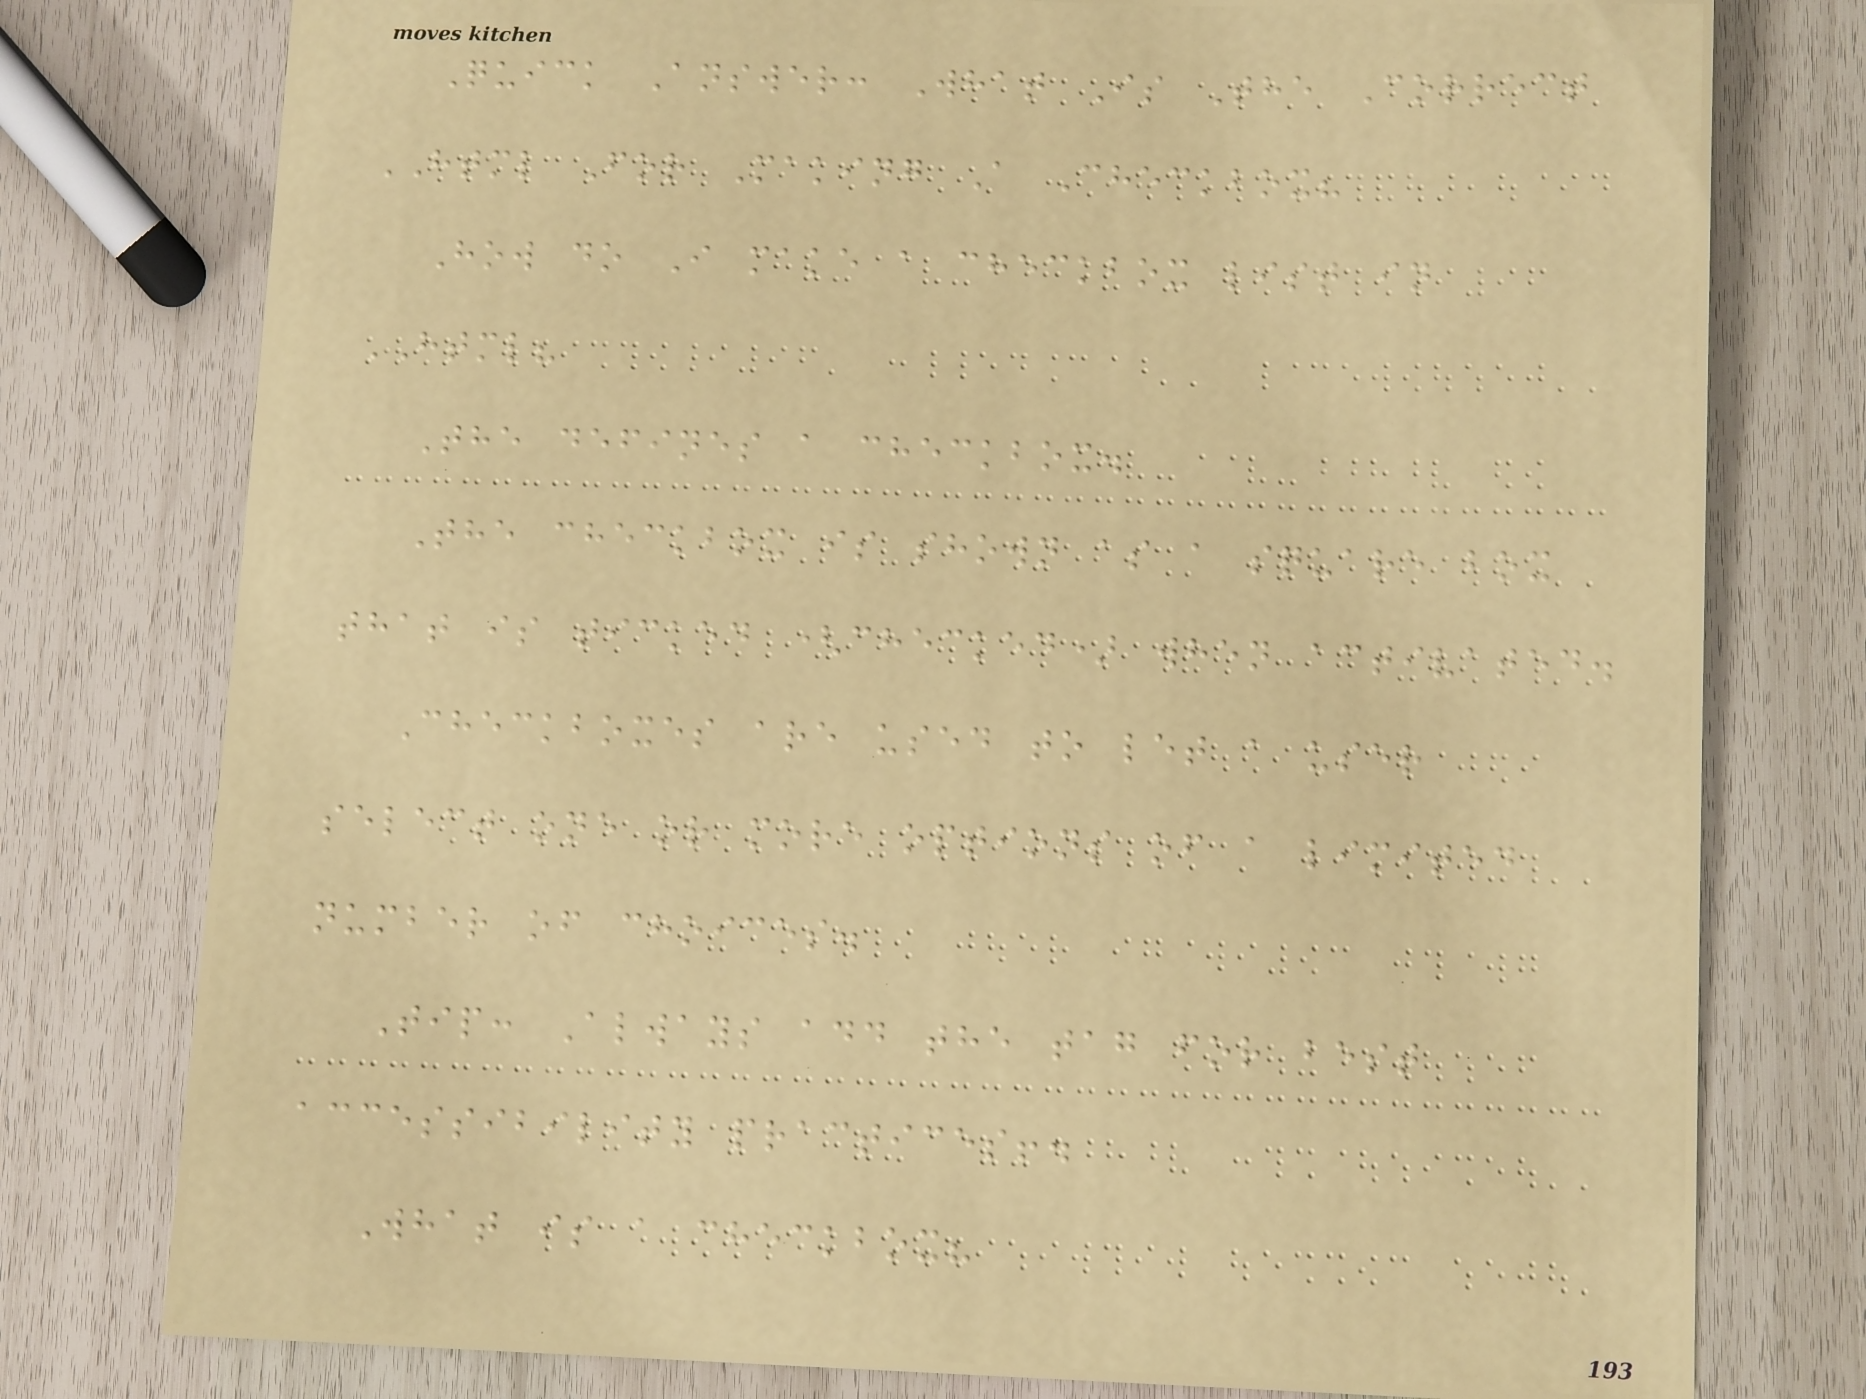Quick Answer: What Is The Correct
HTML For Making A Checkbox?
How do I make a checkbox list in
HTML?
The defines a checkbox.
The checkbox is shown as a square box
that is ticked (checked) when activated.
Checkboxes are used to let a user
select one or more options of a limited
number of choices.
Tip: Always add the tag for best
accessibility practices!.
What is a checkbox?
